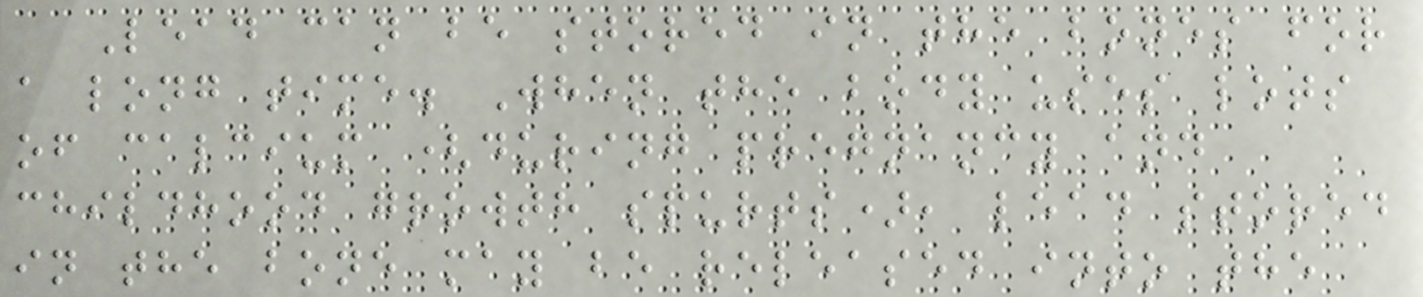Lead can be stored in the bones for
a long time. When the body uses lots
of calcium (during pregnancy and
childhood growth spurts), lead stored
in the bone may be released into the
